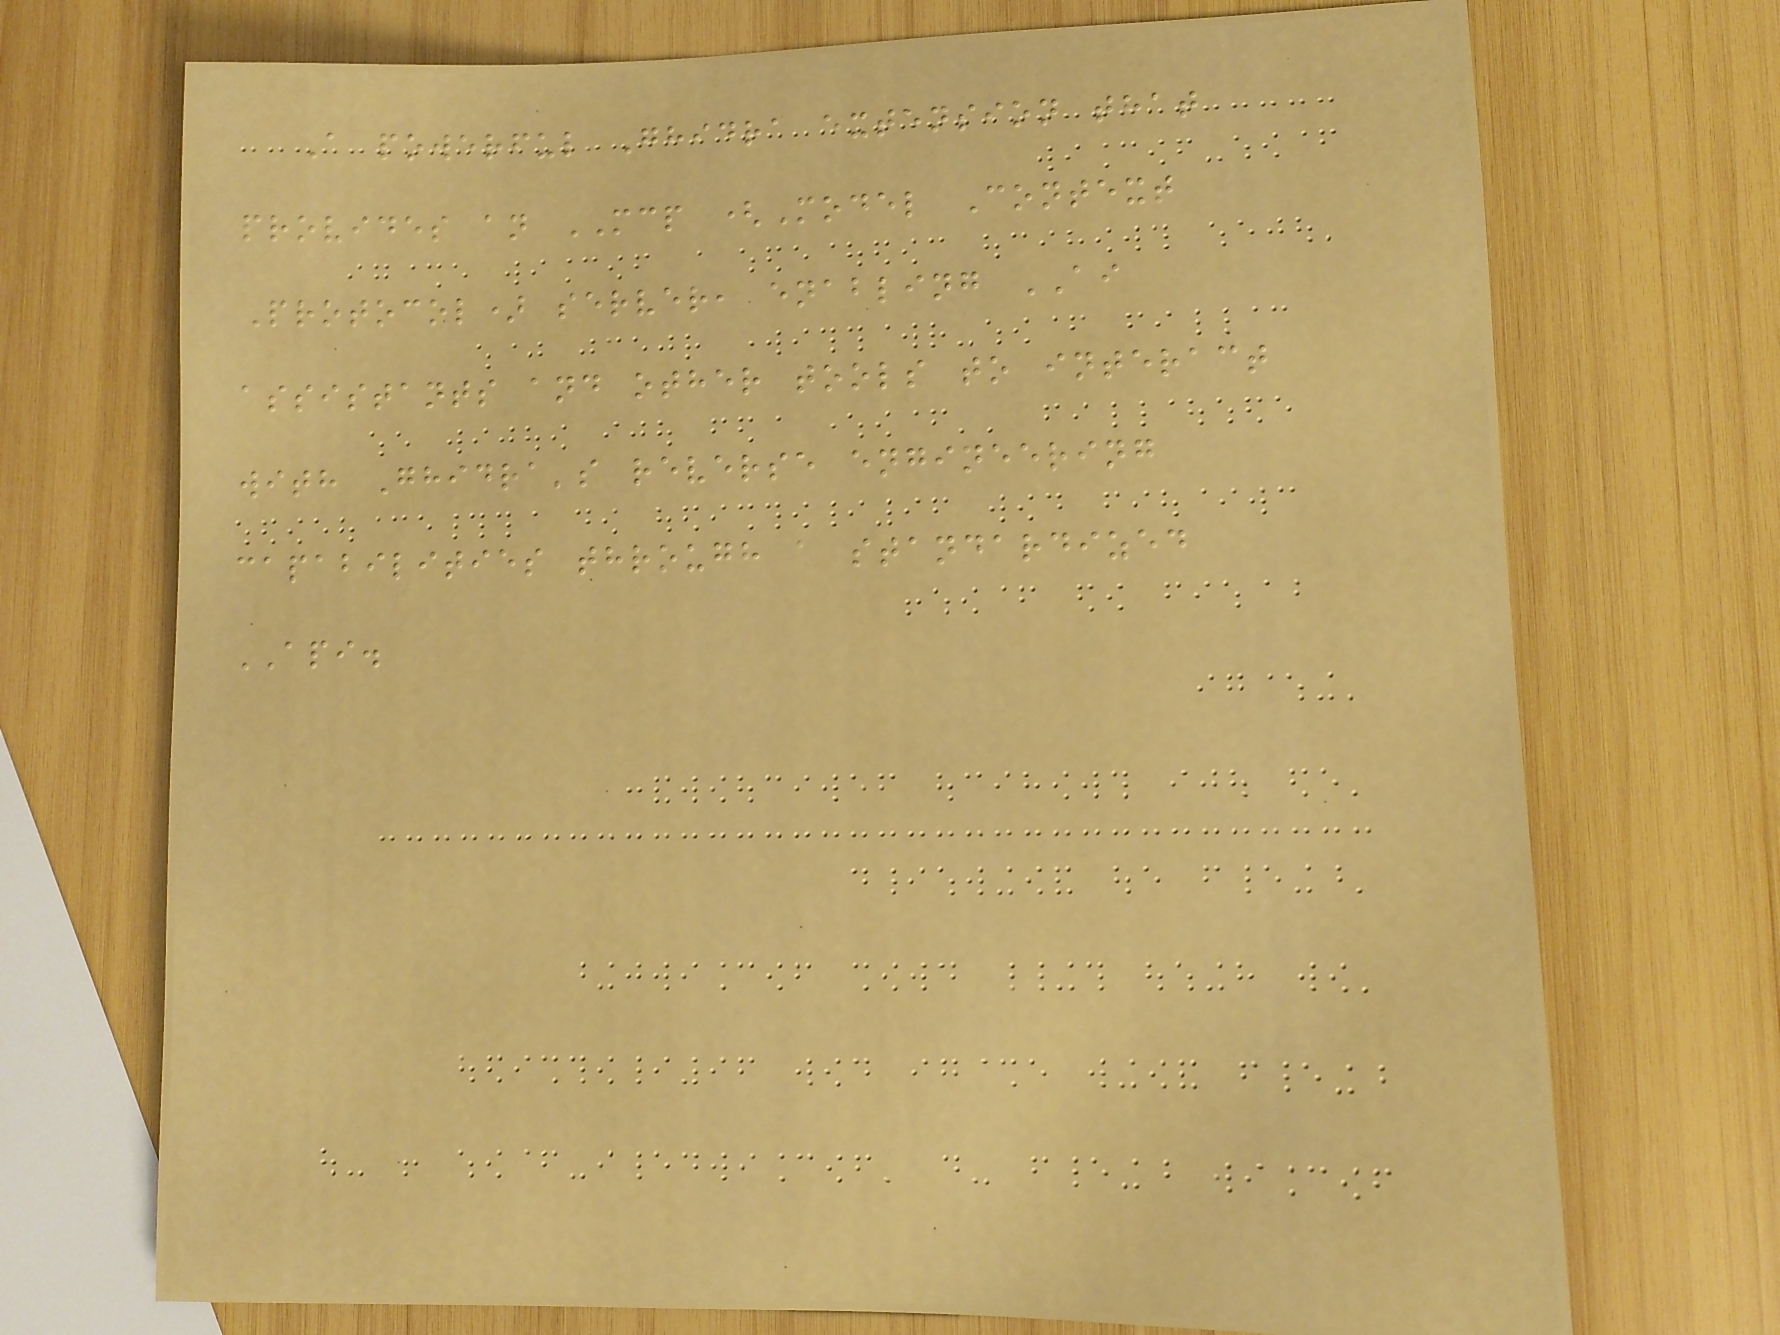A powerful Ghidra extension that
provides an MCP (Model Context
Protocol) server, enabling AI
assistants and other tools to interact
with Ghidra's reverse engineering
capabilities through a standardized
API.
